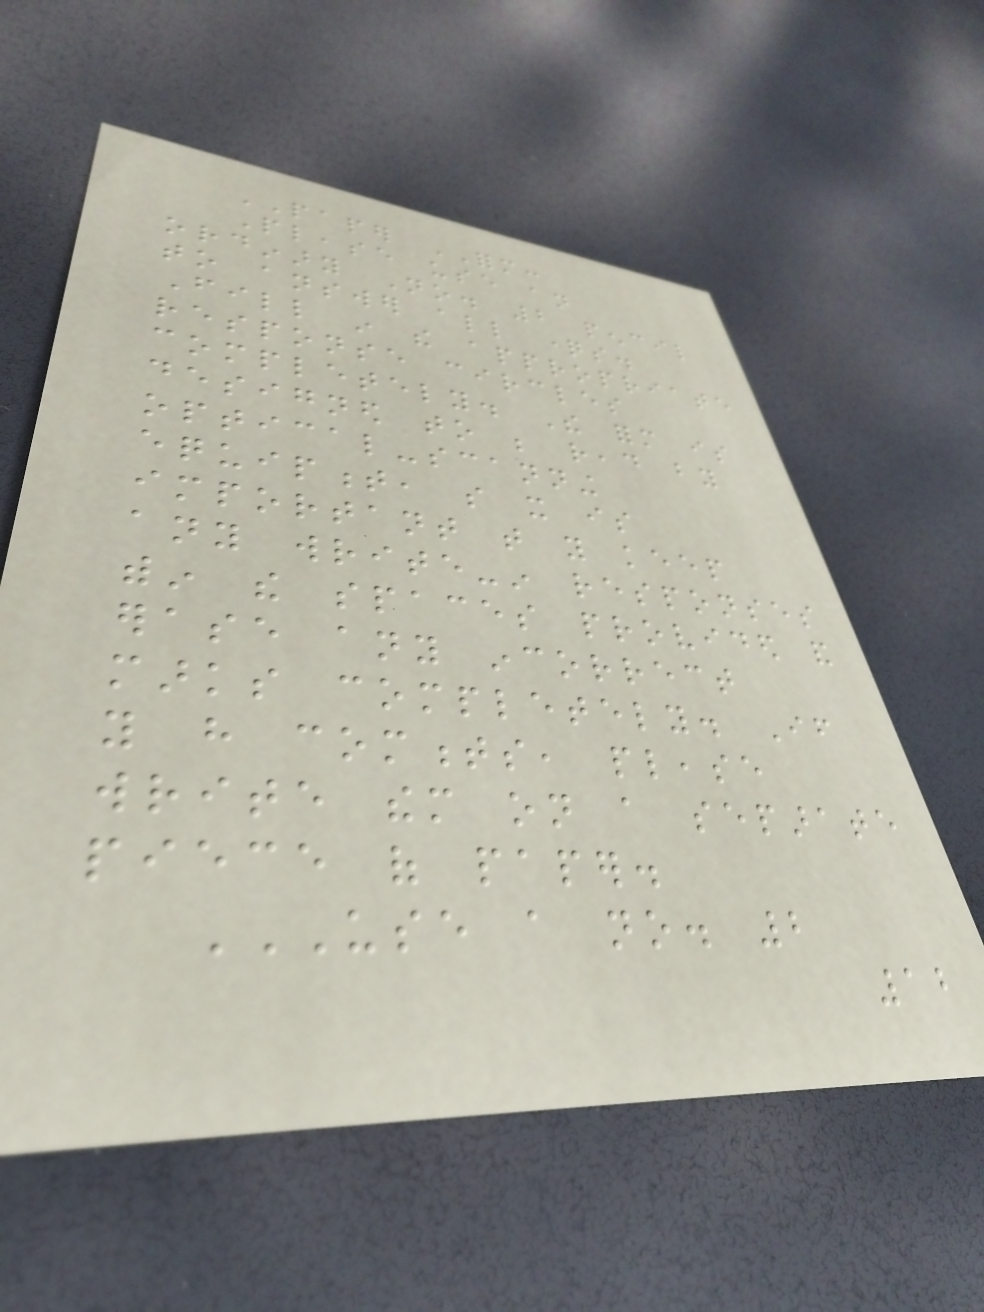PAPER FORM:
Please use an
ordinary No. 2 pencil
to answer all questions.
Fill in the appropriate
response circles
completely. The form is
designed to be read by
optical-scanning
equipment, so it is
important that you keep
any write-in responses
within the spaces provided and
erase any incorrect
marks completely. If
you have comments, please
write them on a separate
piece of paper.
USE A NO. 2
12
